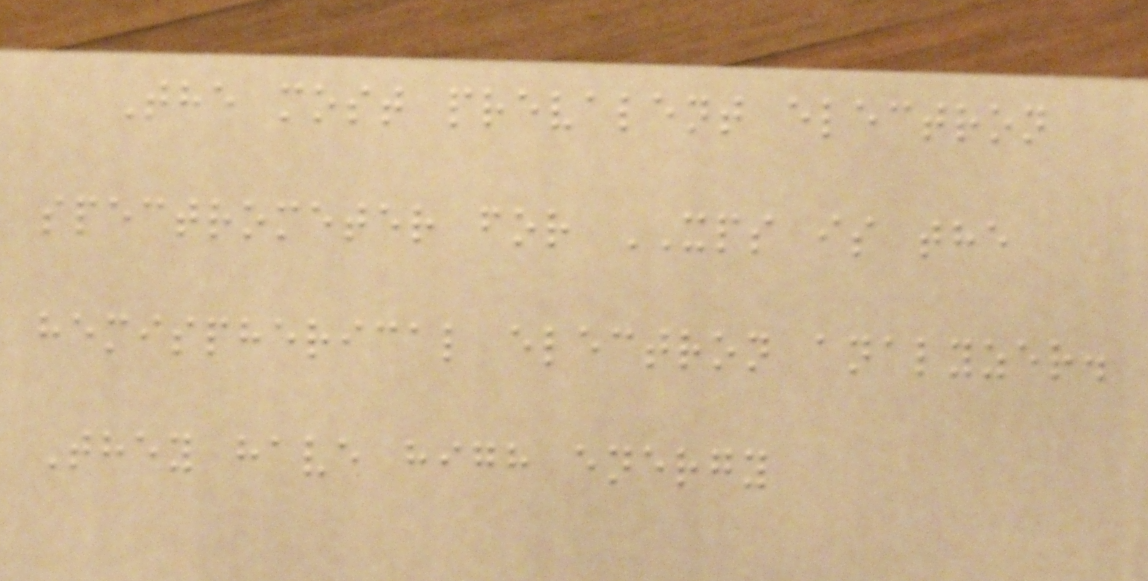The most prevalent electron
spectrometer for XPS is the
hemispherical electron analyzer.
They have high energy
